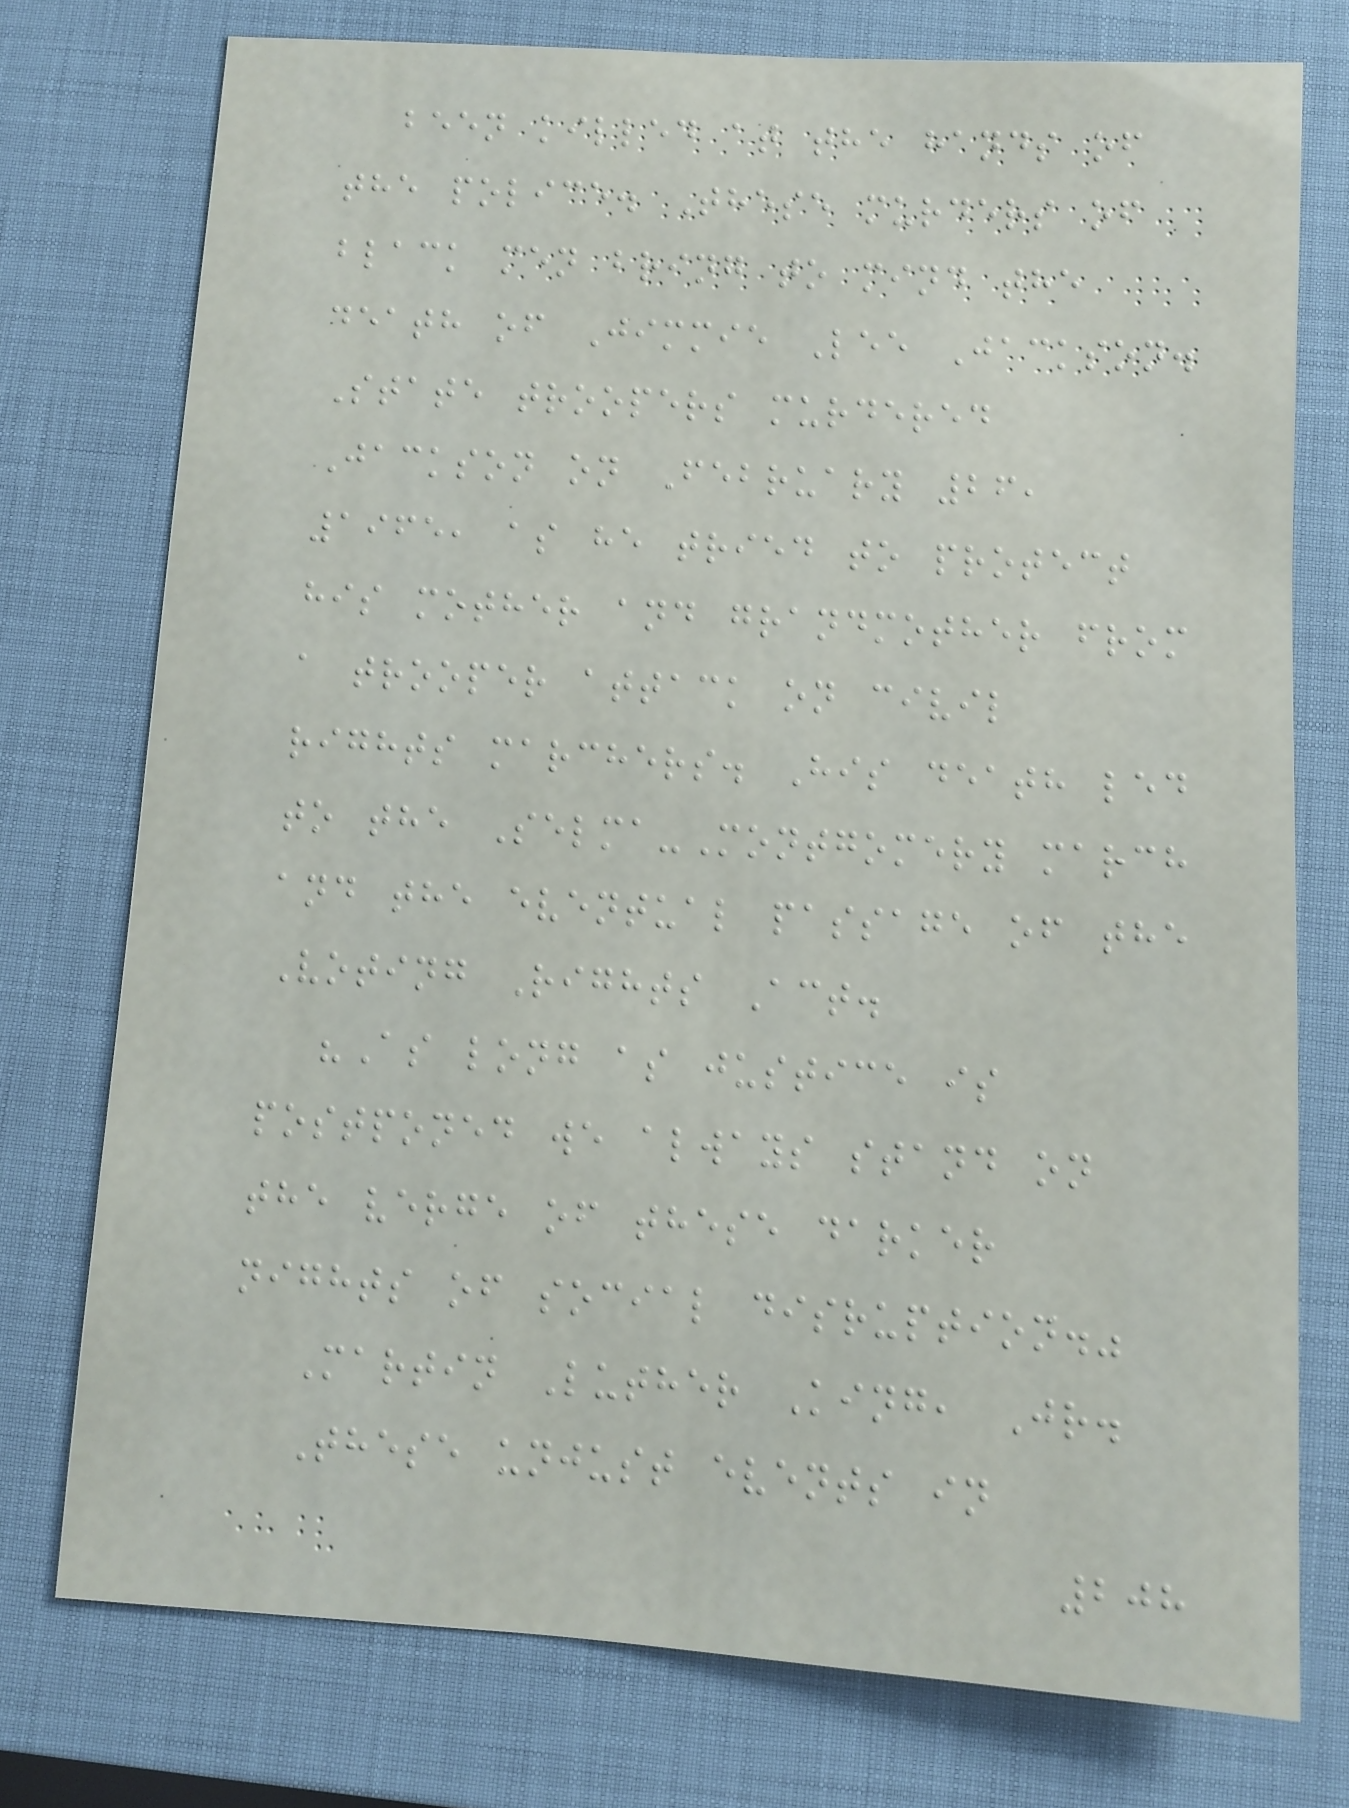been killed at the hands of
the police. These murders of
black men bring to mind the
death of Jimmie Lee Jackson.
State troopers murdered
Jackson on February 26,
1965, as he tried to protect
his mother and grandmother from
a trooper attack on civil
rights marchers. His death led
to the Selma-Montgomery march
and the eventual passage of the
Voting Rights Act.
"As long as justice is
postponed we always stand on
the verge of these darker
nights of social disruption."
Martin Luther King, Jr.
These unjust events in
208
